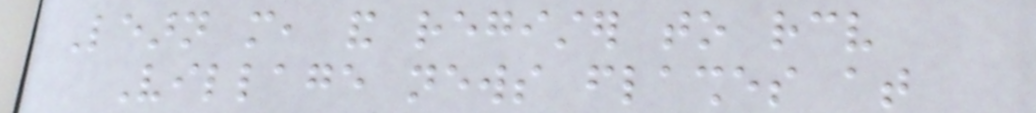Learn more, and register to receive
Village news flashes at
